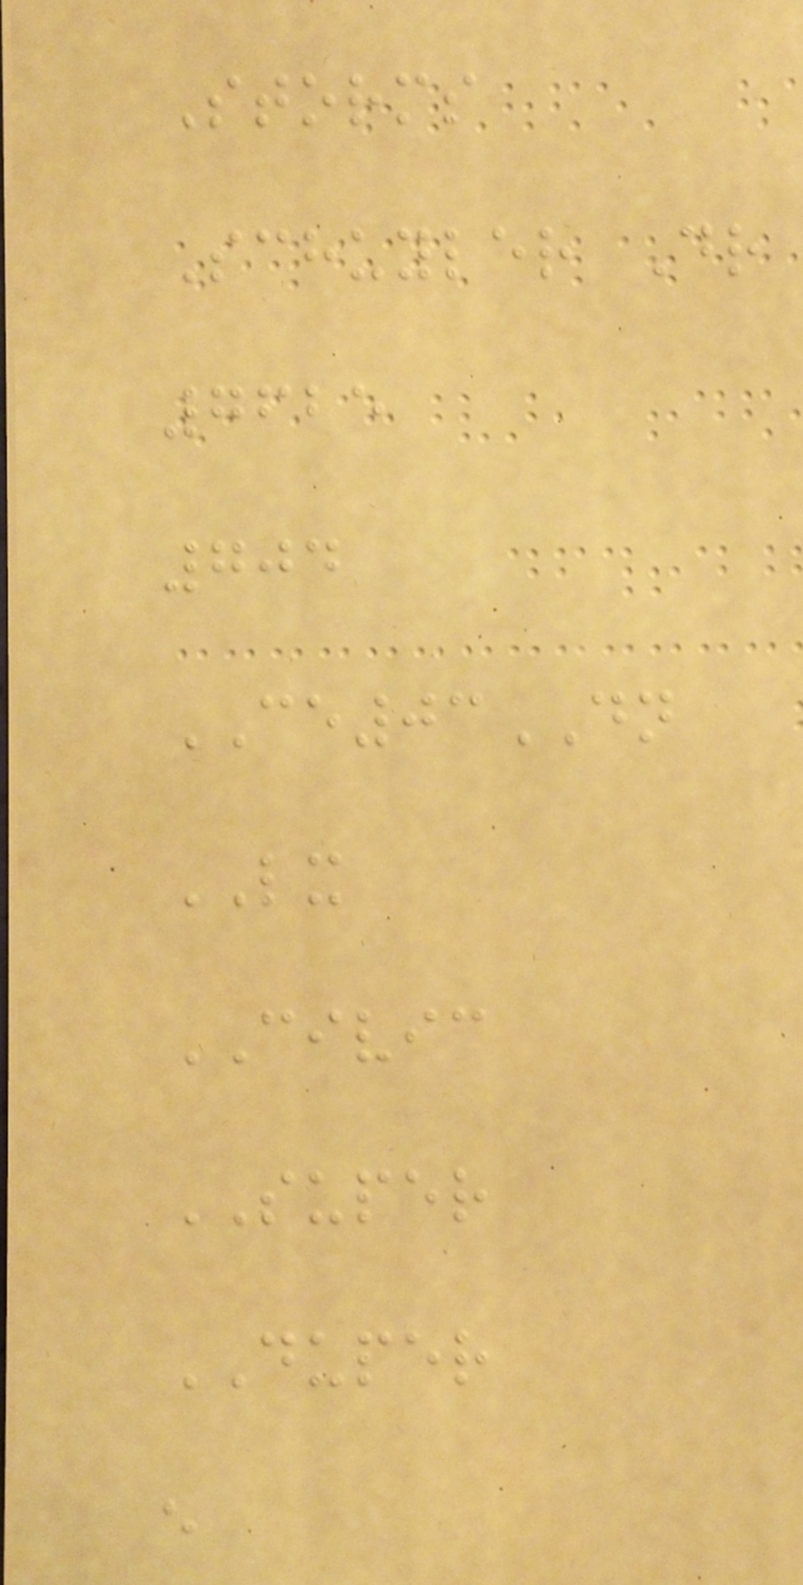Storms
Schuyler Dr
7625
704
CE03DN
LX
CIVIC
SUPER
DUPER
e
